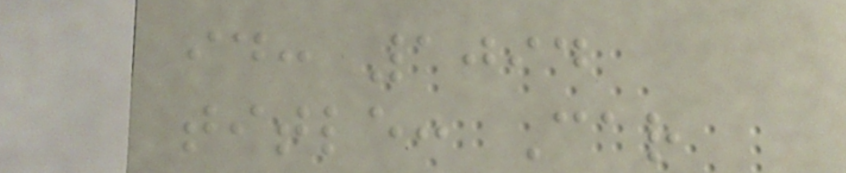id: 1094
title: Car
